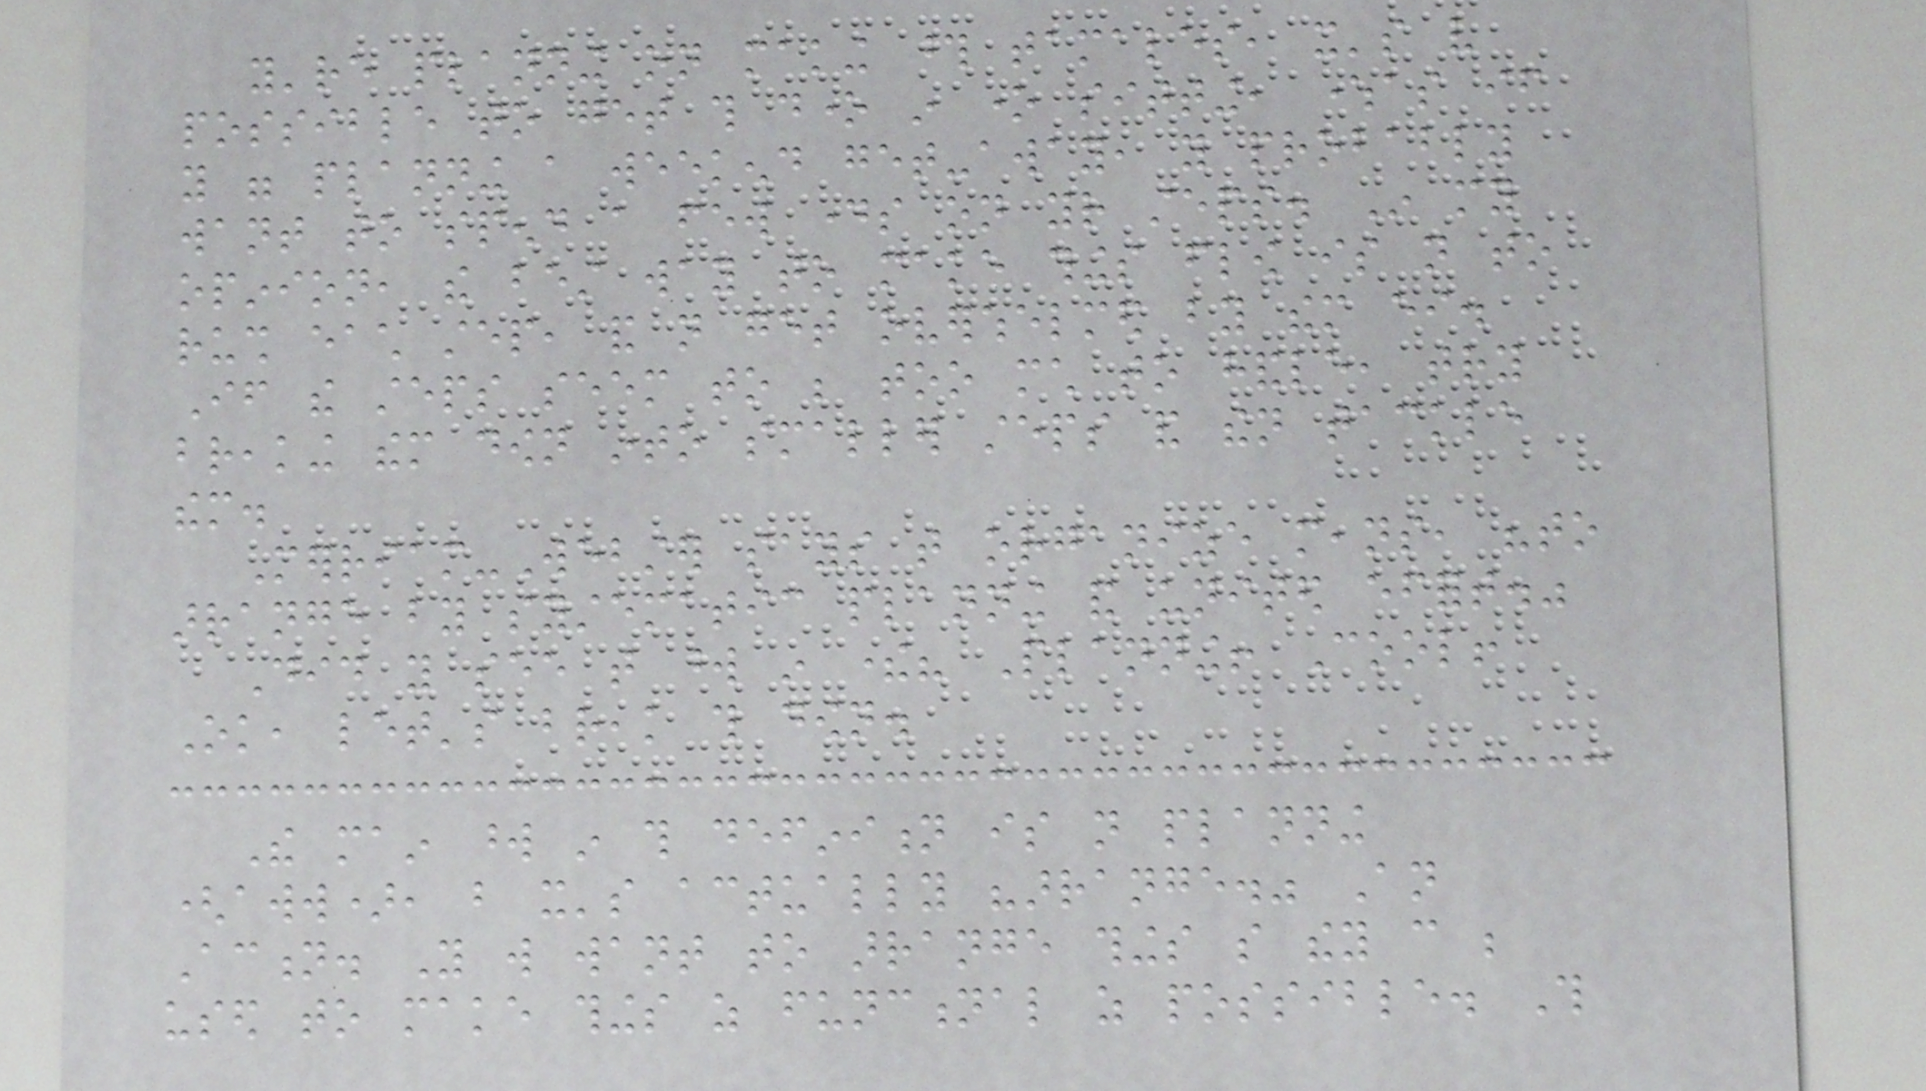you're planning on making those tamales, it's very
possible to get this done in one sitting, whereas if
you were planning a weekend get-away, you probably
want to spend a few days on your steps. In my
opinion, the best way to make things flow is not to
rush each step, and not get overwhelmed by them either.
If the steps seem to be too much to handle, try
breaking them down into smaller steps and then tackle
them.
Merriam-Webster says that organize means, "to
arrange by systematic planning and united effort."
Did you see that word in there? Planning! Cool!
Ok, let's break this down.
The main word in this definition is not planning
(aww), but it's actually "arrange." An
Action. You will want to arrange things so they can be
used to make things as functional as possible. This
